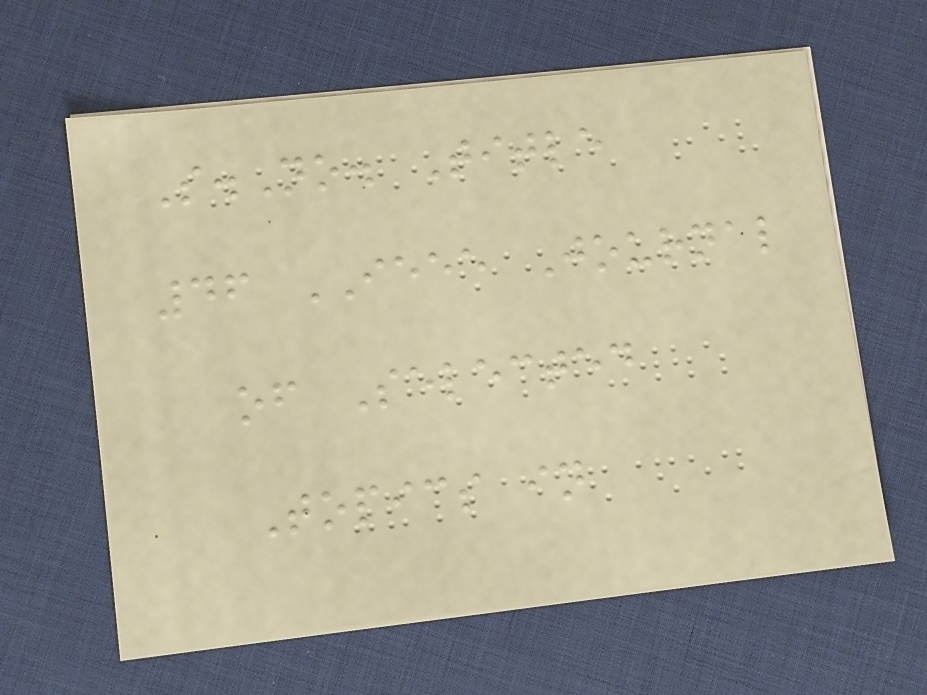S.No. Title
46 IEEE Journal
of Selected
Topics in
